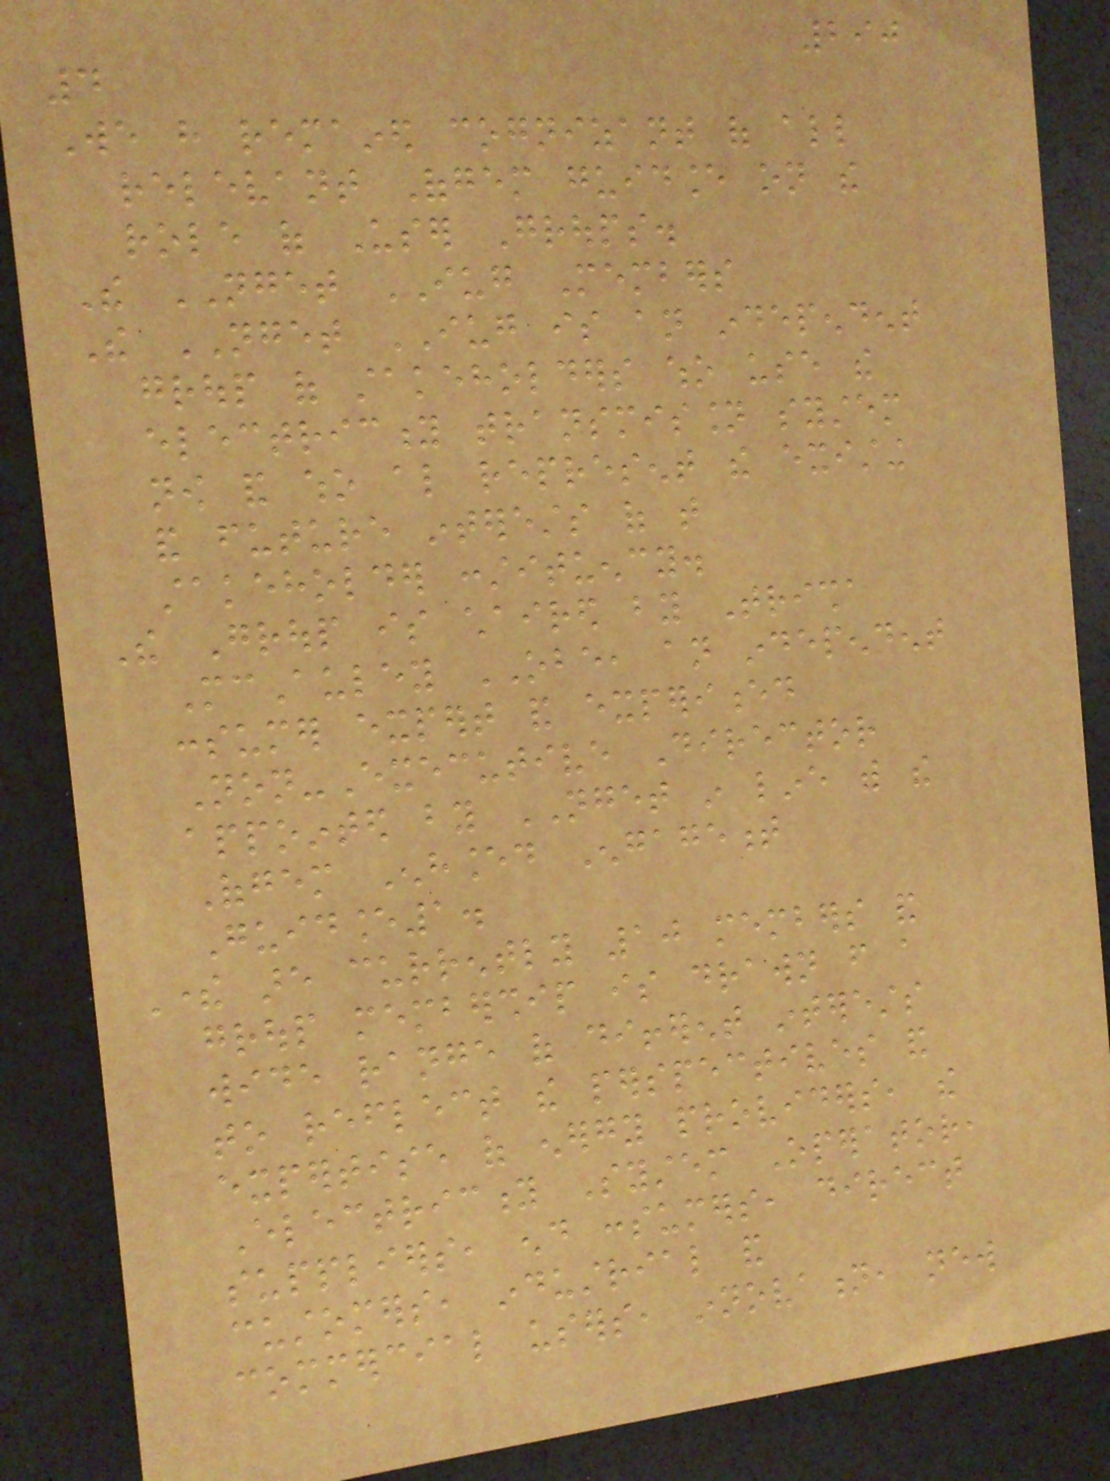290
4
We have remained cognizant of all
relevant Ofgem guidance on the
role of User Groups.
The NGET IUG Members
The NGET IUG is an independent
group of stakeholders who use the
electricity transmission system
now and who also represent the existing
and future interests of that
stakeholder constituency.
The Group is chaired by Trisha
McAuley OBE, an independent
consumer expert and experienced
Non-Executive Director
appointed by NGET in line with the
Ofgem Enhanced Engagement
Guidance1.
There are currently 10 members and
group membership is drawn from a
wide range of different interests
to reflect the perspectives and
expertise of energy providers, the
Electricity System Operator,
suppliers, end consumers, direct
customers, industrial and
commercial users, innovation, new
